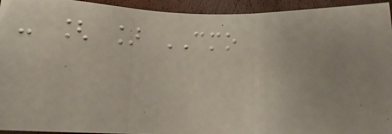- [ ] CMO
